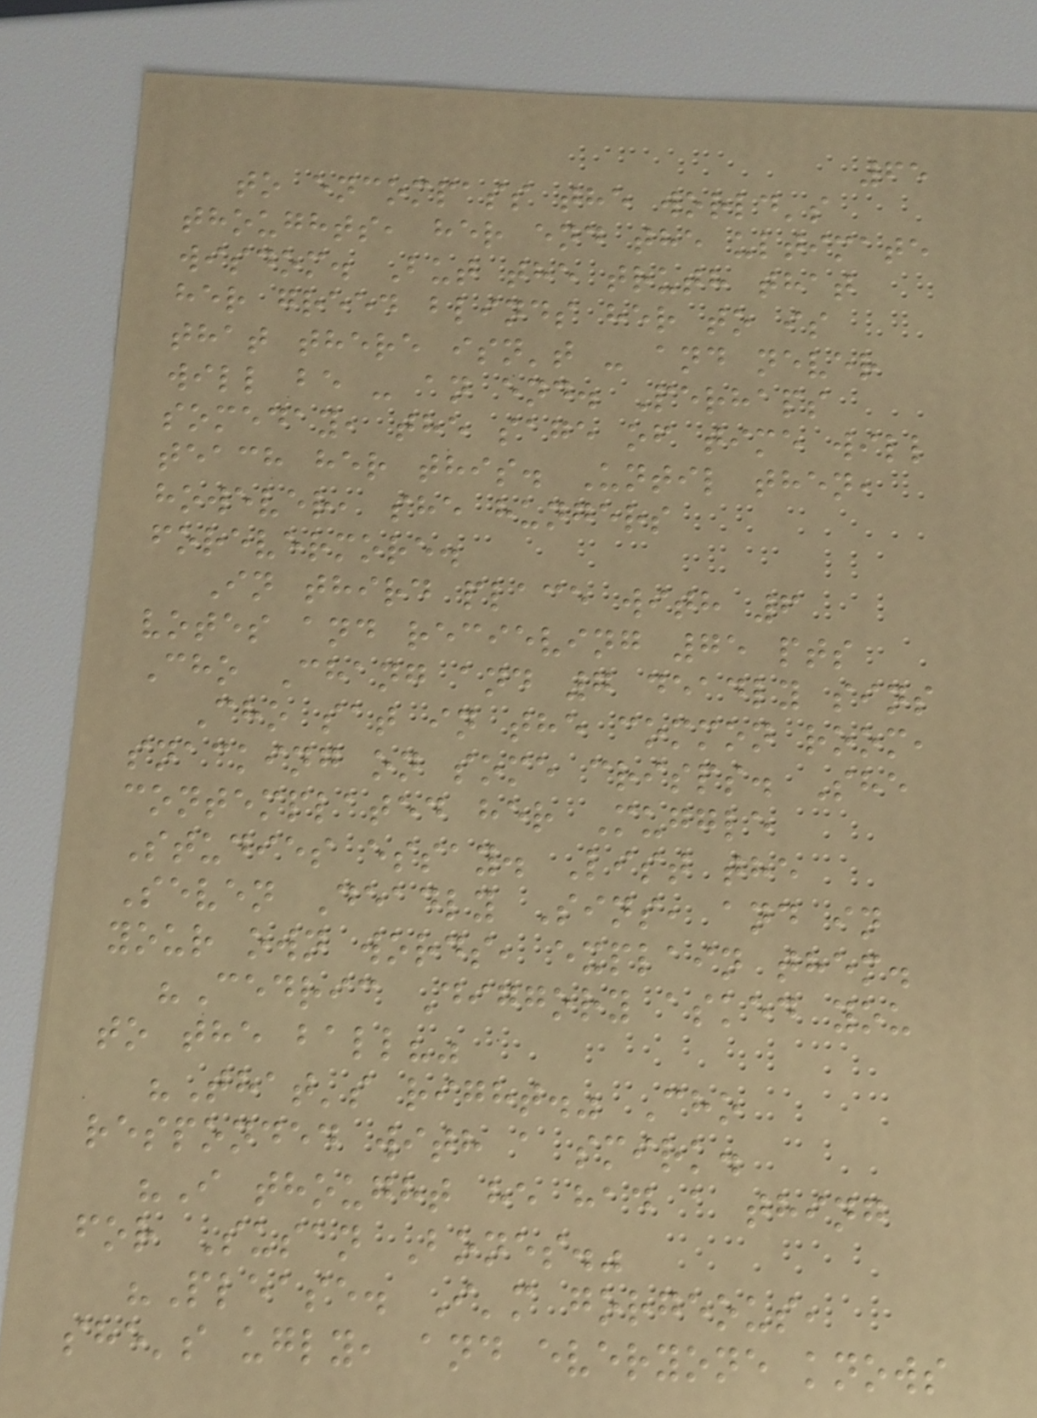65
to encompass the world's
thoughts, her end the ultimate
wisdom. But the truth that
her greed blinds her to is
that there isn't - and never
will be - an end. Perhaps
someday, the sage of time will
teach her this. Until then,
however, she hungers
forevermore.
In third place with 6
votes and recieving 75 pts
Cho Chang and 7 deadly sins
Cho sat in the common room,
snacking on some crisps. She
contemplated her Muggle
Studies essay. List the
Seven Deadly Sins, and in
your own words, explain them.
"Cedric Diggory asked you
to the ball?"
"That's right." Cho
responded with a smirk.
"I thought he had a thing
for Susan Bones."
"Please. I'm gorgeous,
she's ugly, and everyone knows
